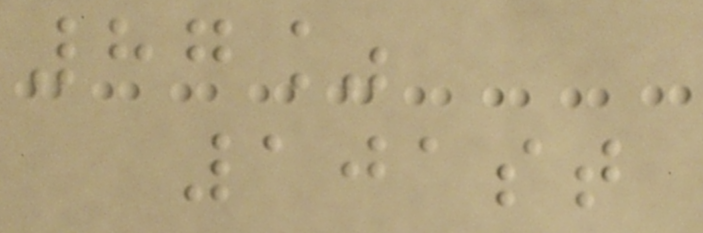87%
101st
